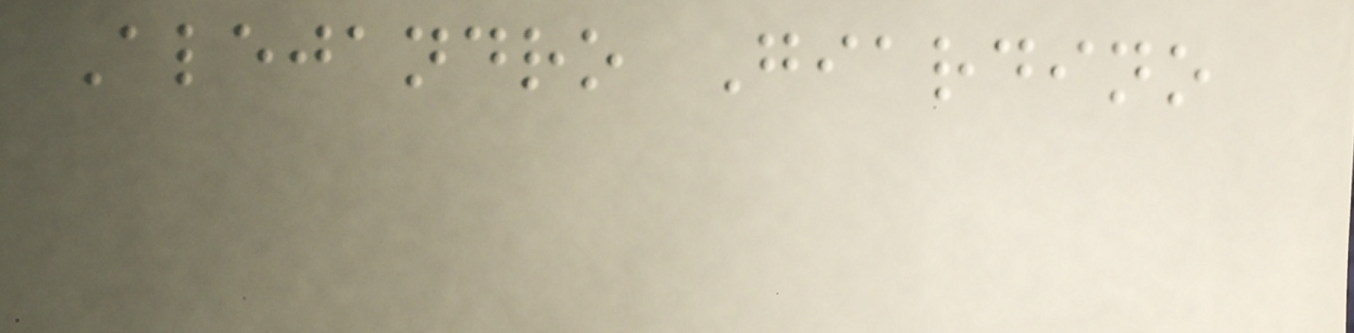Alejandro Giardino
